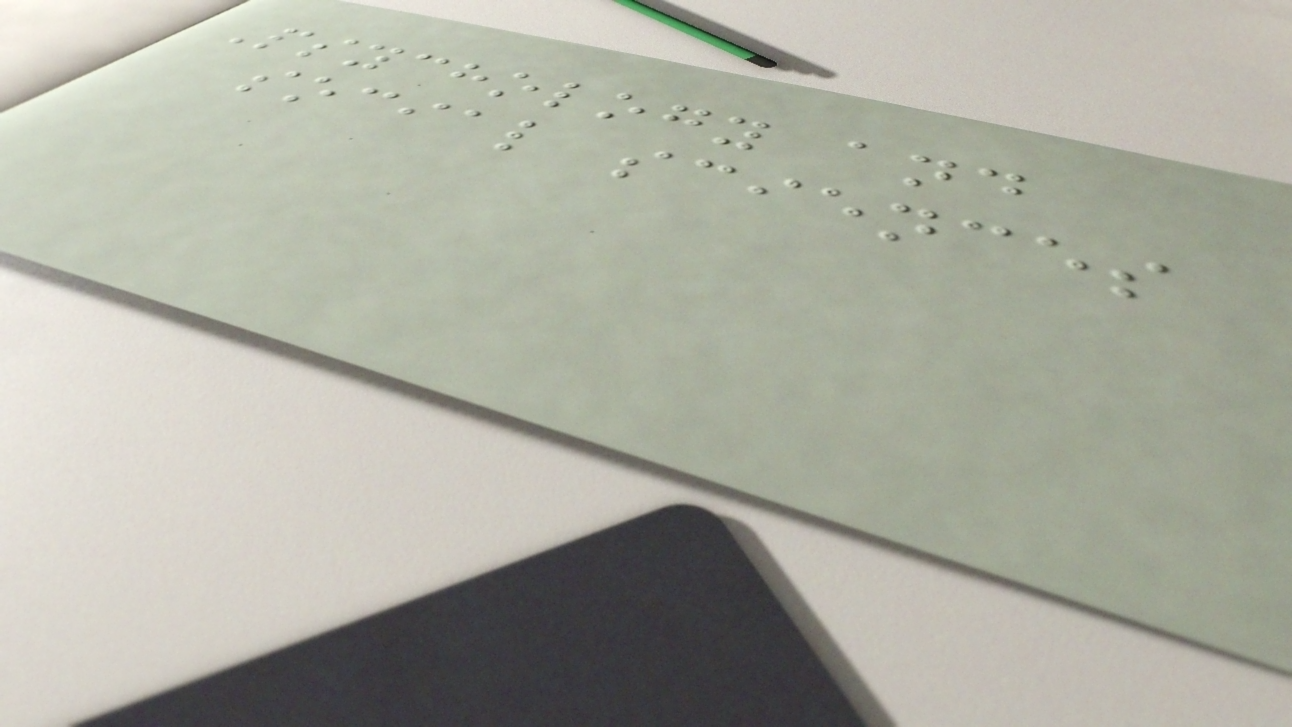Psychology and
social sciences
